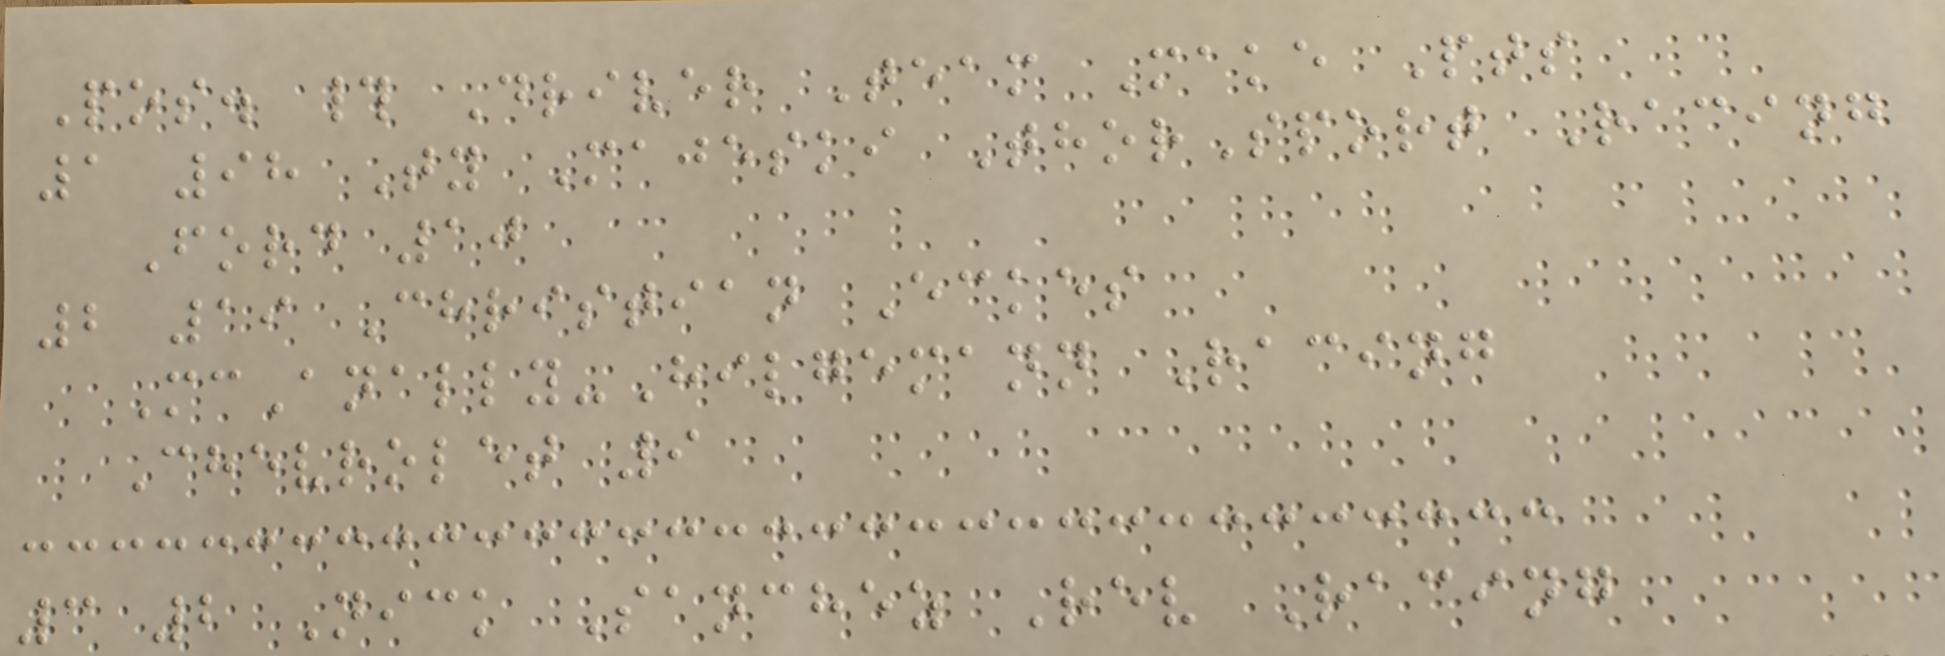Pos. # Driver Team Make Pts
1 98 Ty Majeski ThorSport Racing
Ford 10
2 19 Christian Eckes
McAnally-Hilgemann Racing
Chevrolet 9
3 2 Nick Sanchez Rev Racing
